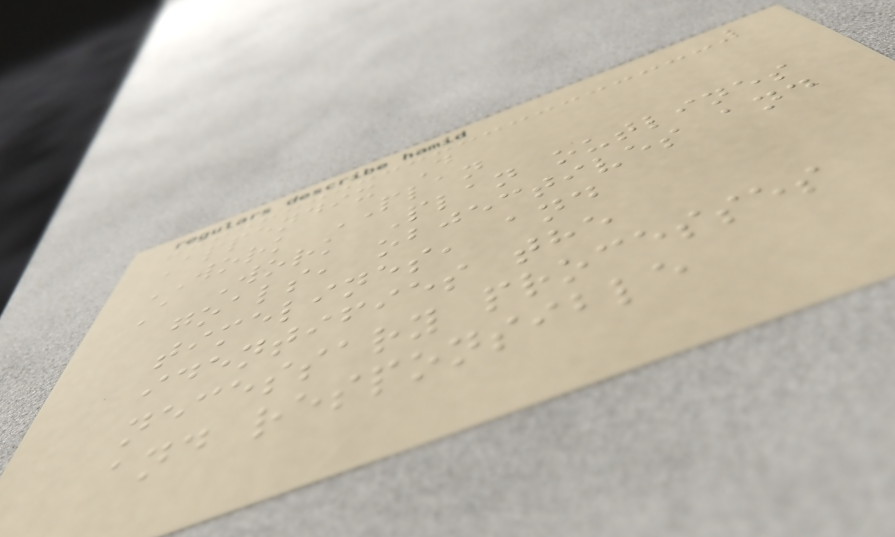Appendix D
WORK PLAN
A Work Plan outlines
goals, objectives and
timelines, and
identifies the
necessary processes
and responsible
